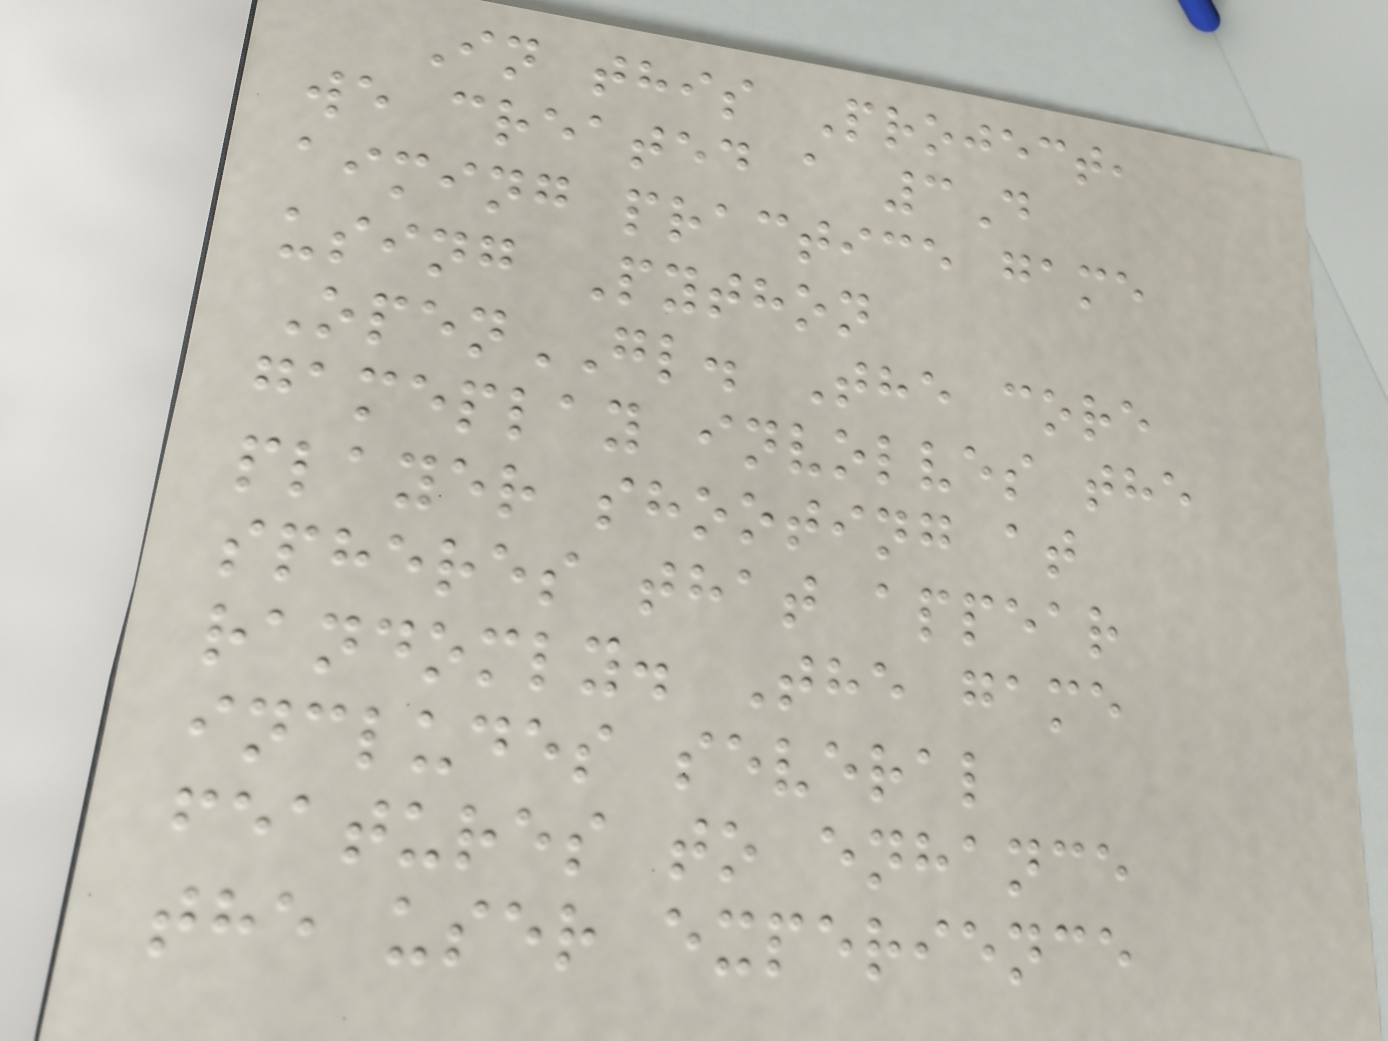In this Project,
we created a 3D
aiming practice game
using Python
OpenGL. The core
gameplay involves the
player shooting at
spheres that appear
randomly. The game
includes several
features to enhance
the user experience
